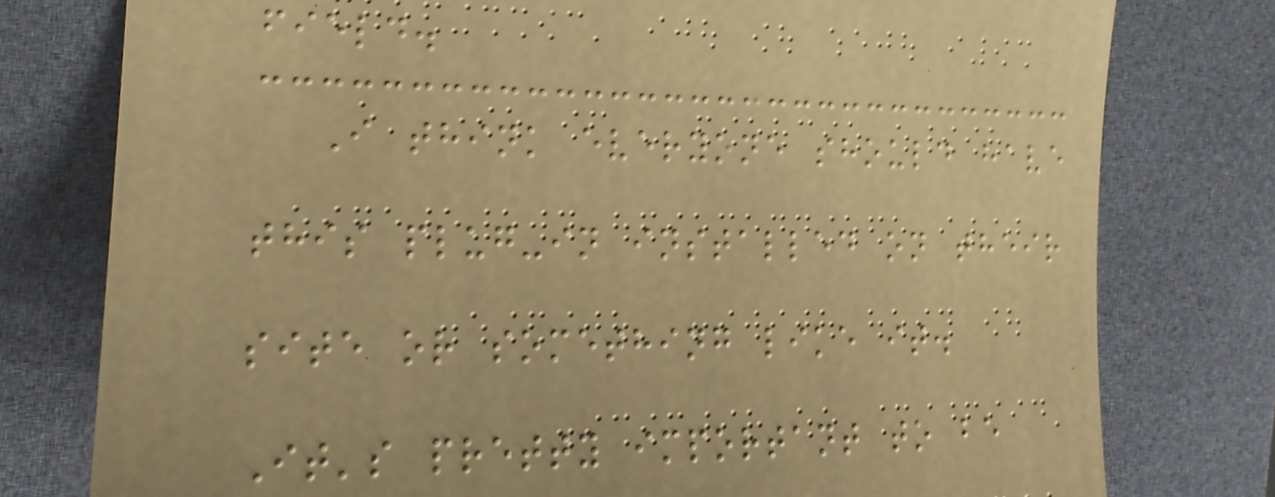field.
I think everyone should have
this plug-in installed on their
site or something like it.
It's pretty important to be
